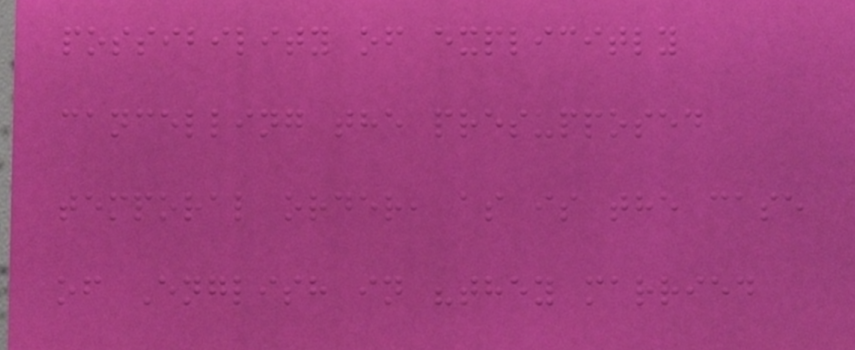possibility of explicitly
cancelling the presupposed
temporal order, as is the case
of English in "they married
